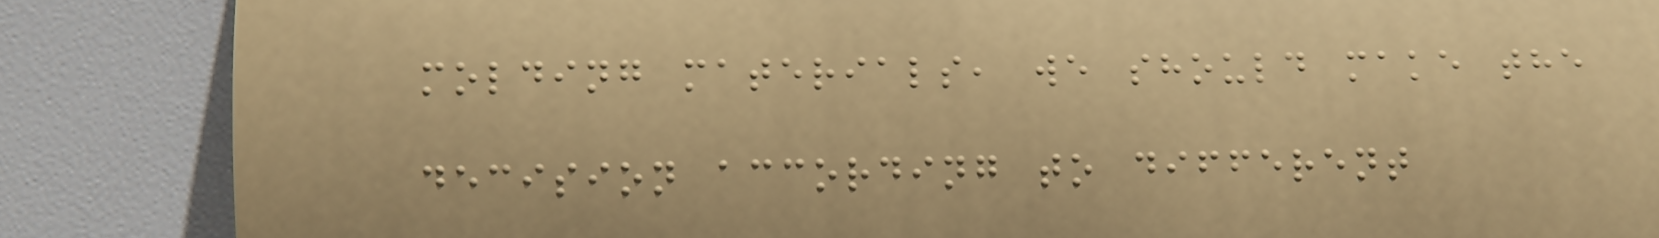molding materials, we should make the
decision according to different
